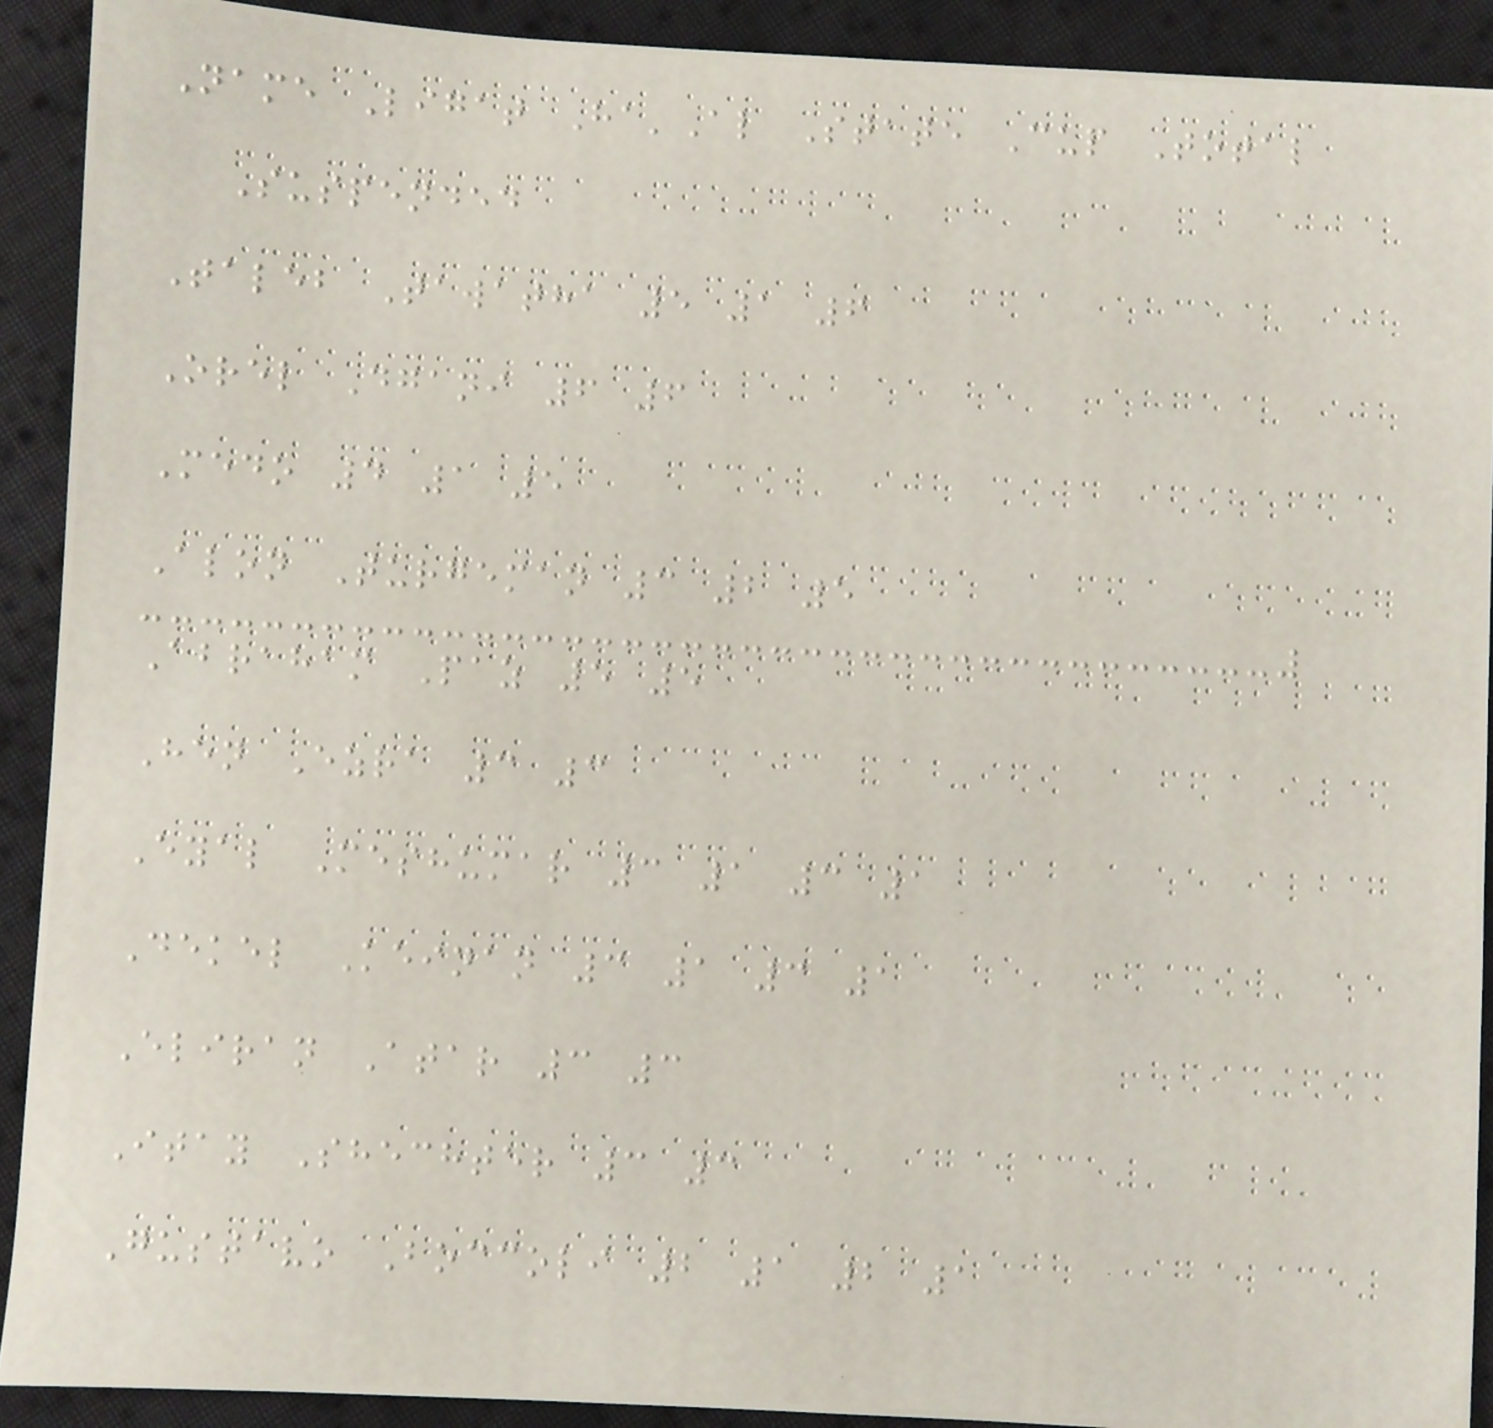Name Ligat Ha'Al State Cup Total
Suspended
Taleb Tawatha 5 1 6
Orel Dgani 6 6
Medo 4 1 5
Alon Turgeman 3 2 5
Abraham Paz 5 5
Hen Ezra 3 3
Eyal Meshumar 3 1 3 1
Dekel Keinan 3 1 3 1
Eliran Atar 3 3
Itay Shechter 3 3
Gustavo Boccoli 2 1 2 1
